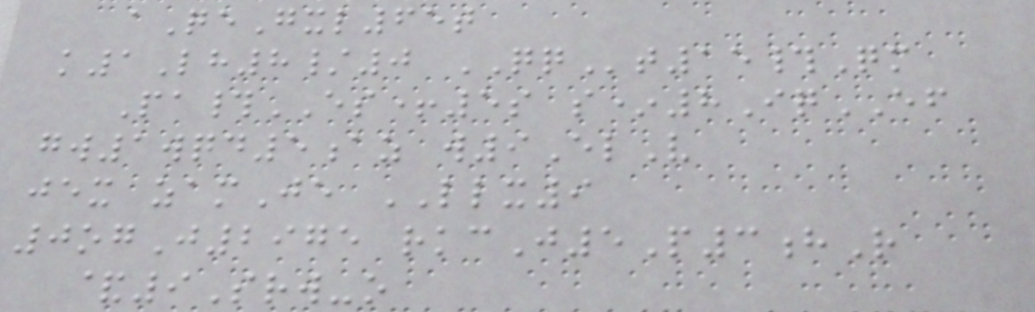aQeGxl65t
k1Lh8/0 QQt15#Qm
Pa#ES+5s s*8IqEF
gw1wqd5az w9ElV
jex zamJe LLX9
0ogJ2975 rkcJ5P3hR
&9Srw-o
